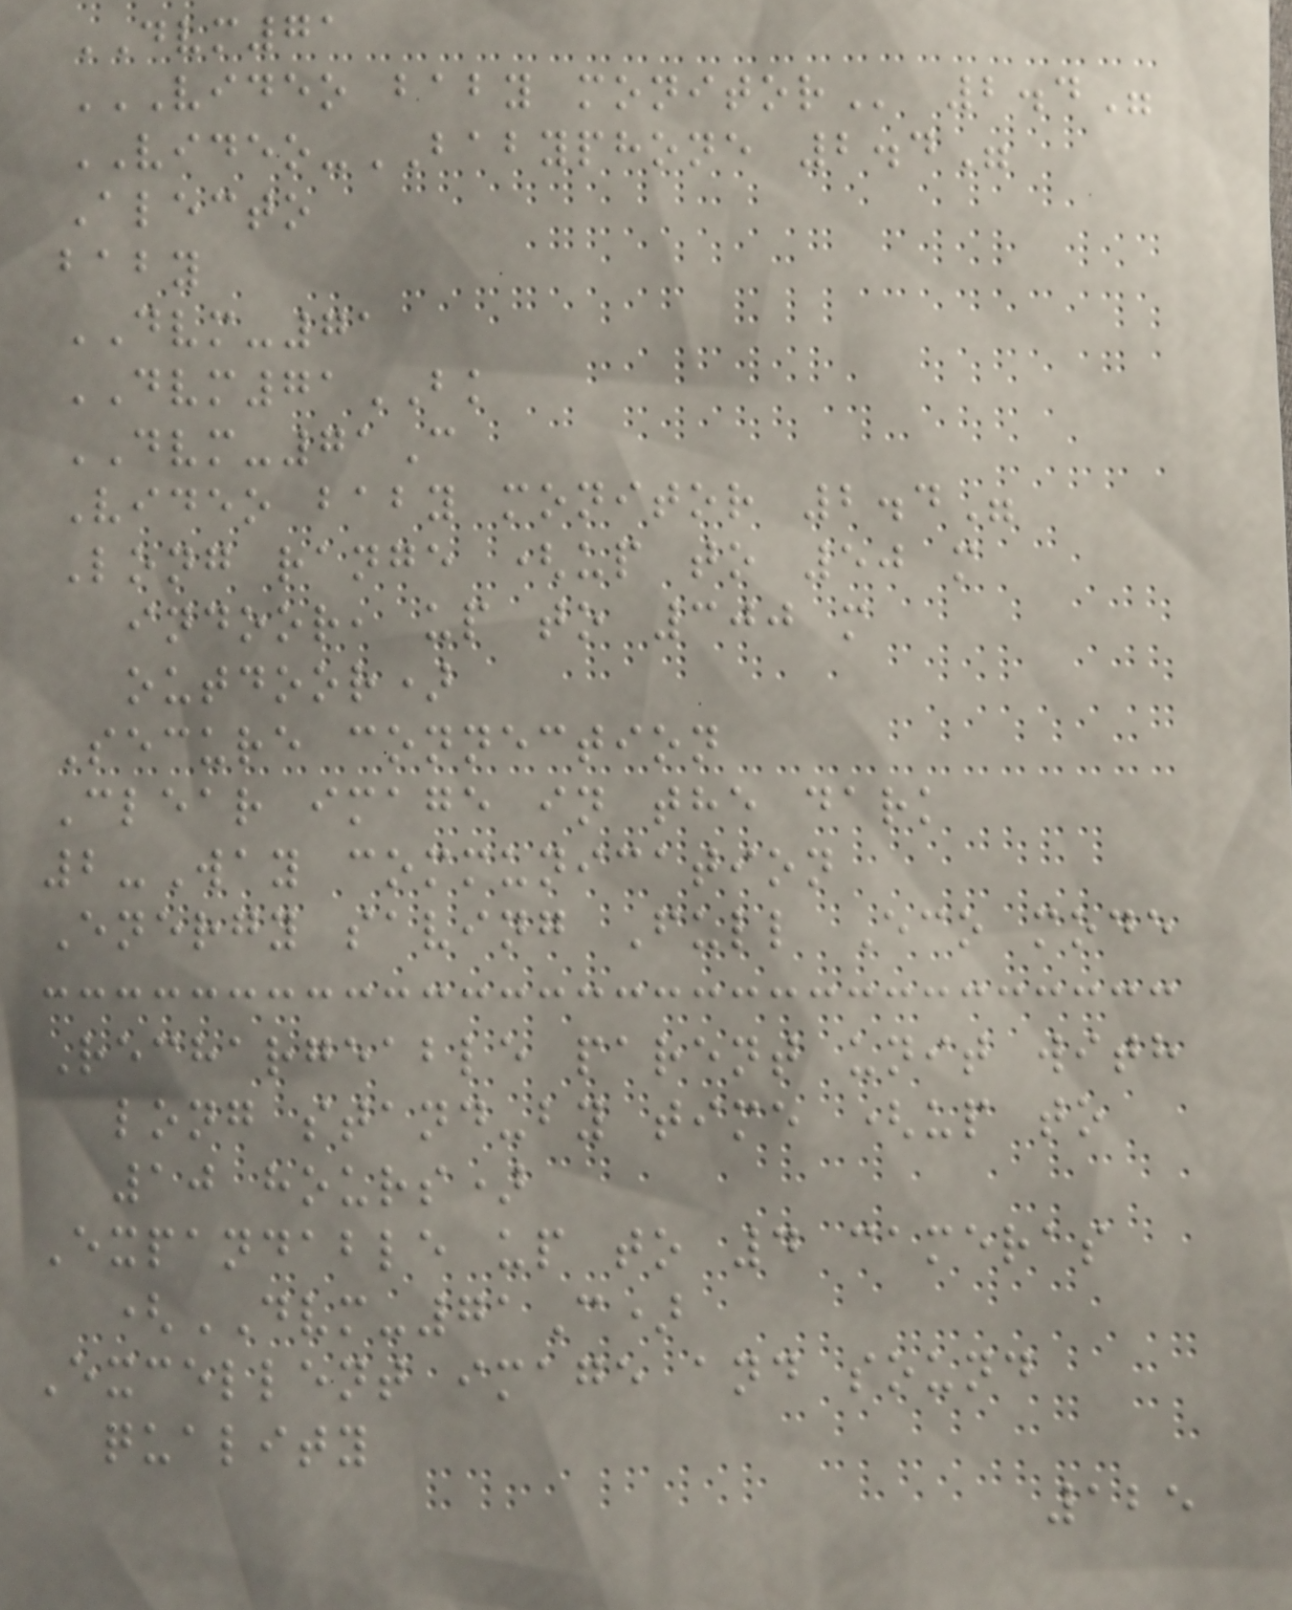DVM71
VIDEO BABY MONITOR 2.4"
VIDEO-BABYPHONE 2.4"
Alecto
baby
DVM-71
DVM71BK
DVM-71C
Video baby monitor 2.4"
Long range (up to 50 m
indoor, up to 300 m
outdoor)
Secure connection
Clear image in the dark
2-Way communication
Energy saving Full Eco mode
Rechargeable parent unit with
long stand-by time (up to
10 hours)
Expandable up to 4 cameras
(DVM-71C)
Excellent image and sound
quality
125
